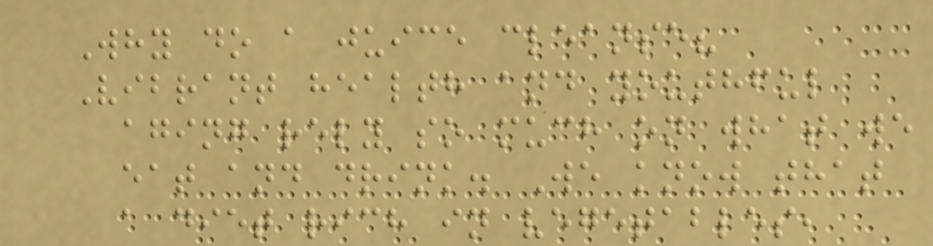Why do a juice cleanse?
Vibrant health and youthful
aging rely so much on what we
eat and drink. We know that
a diet rich in vegetables,
